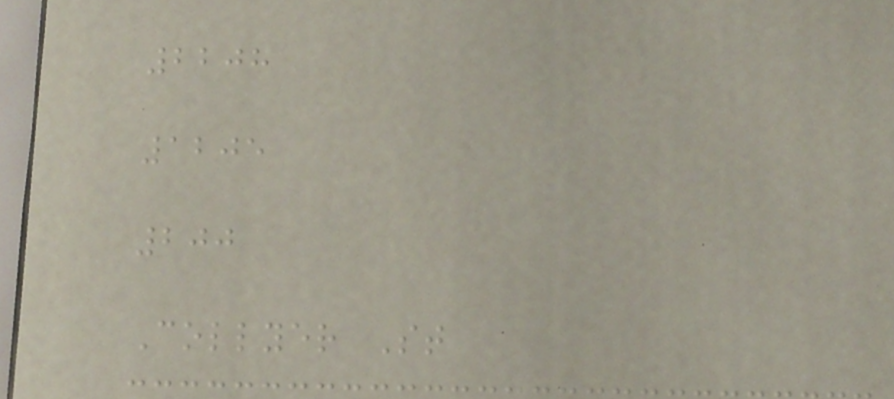2208
1205
200
Collyer St
